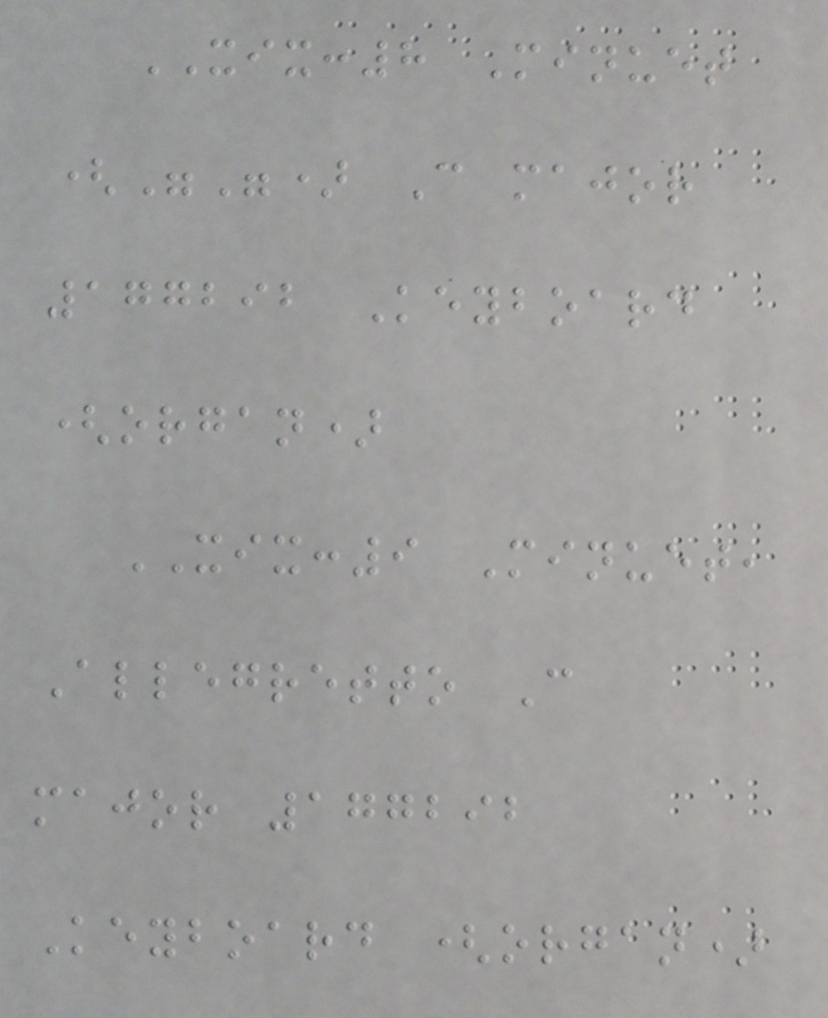XIX:8 Minuet
("") C major
177292 Keyboard
(organ)
XIX:9 Minuet,
Allegretto C
major 177292
Keyboard (organ)
